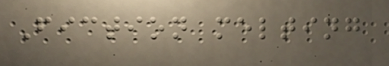Fiction melting
